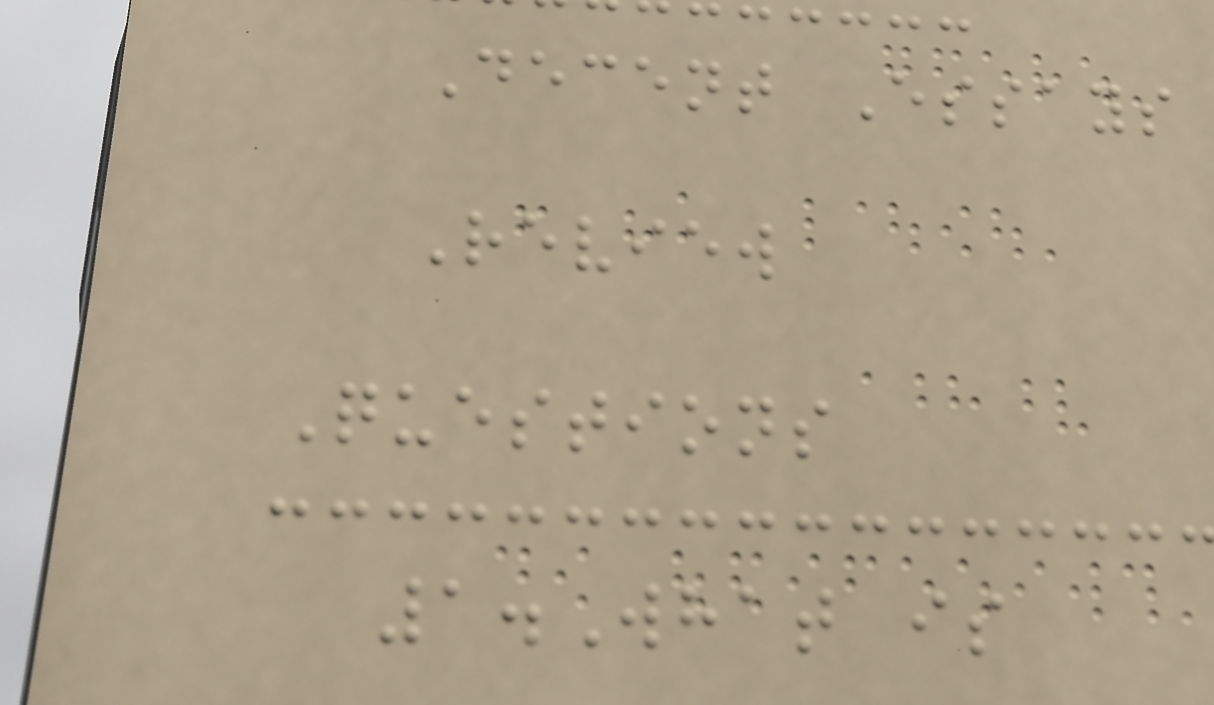Decent Essays
Review
Questions
1.What is
